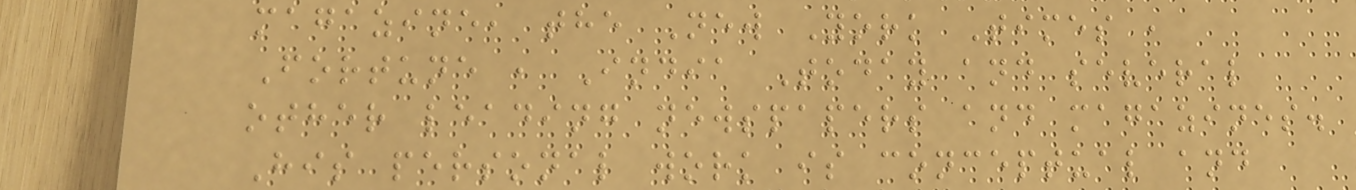magazine, the New York Times ,
Fortune , India Today and several
other leading newspapers and magazines.
His personal work is conceptual and
